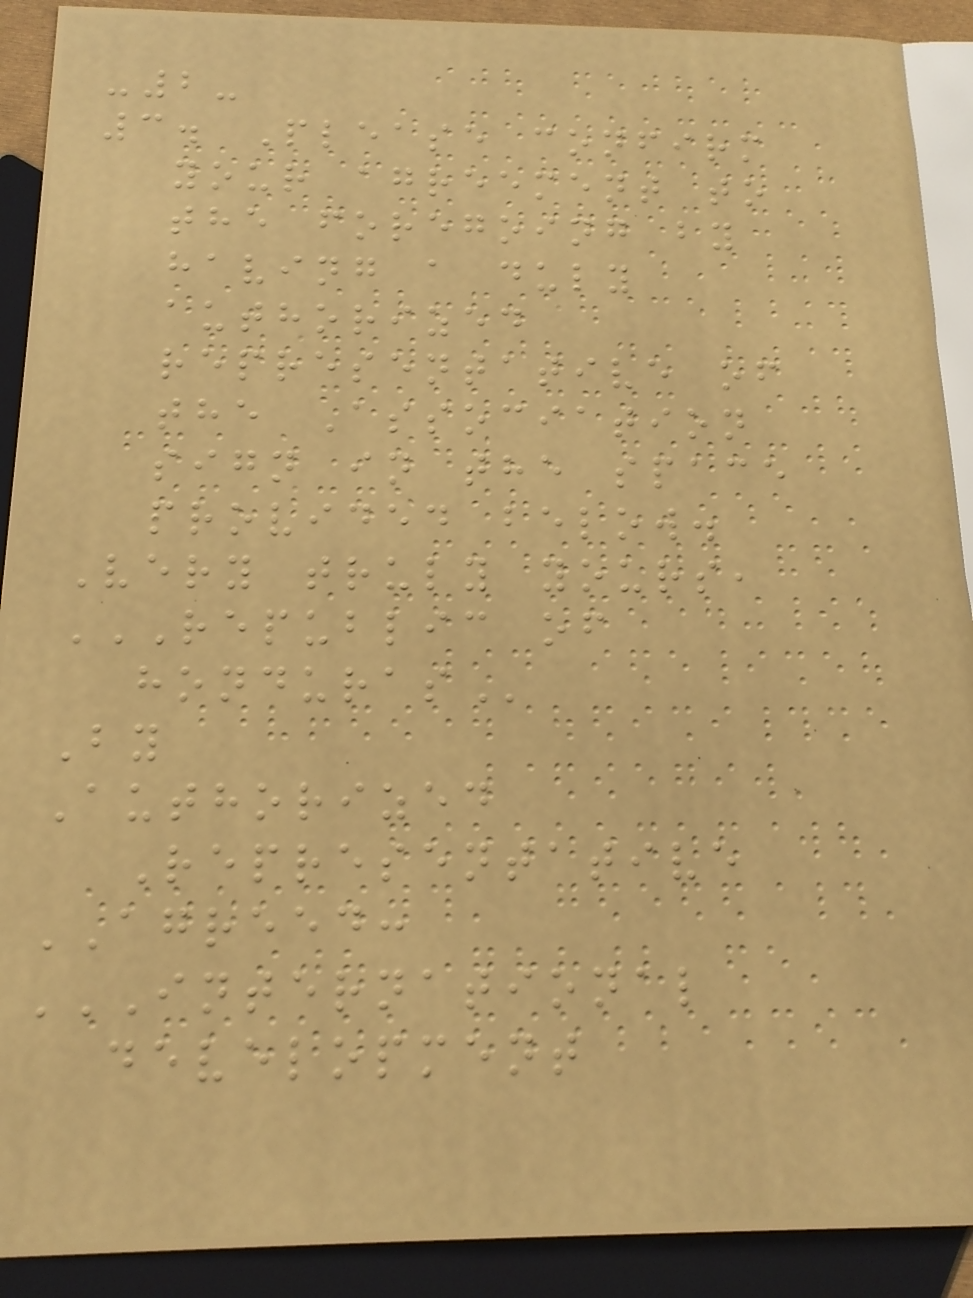-2-
3. Please confirm
your agreement to
the foregoing by
having a duly
authorized
representative of
the Association
sign in the space
provided below.
Very truly yours,
REPUBLIC OF
HONDURAS
By
Authorized
Representative
AGREED:
INTERNATIONAL
DEVELOPMENT
